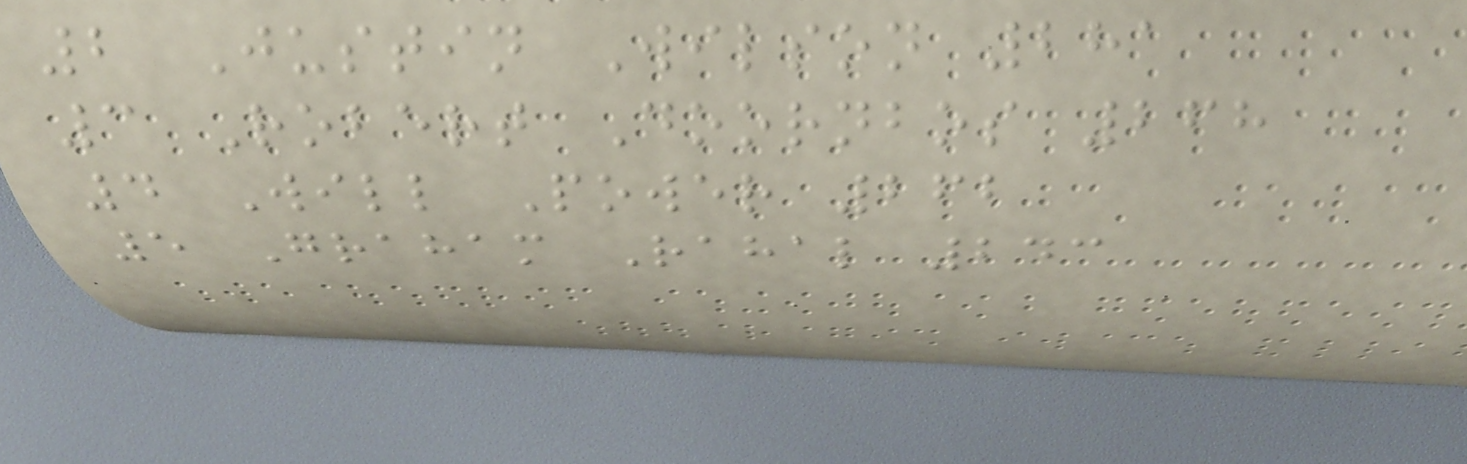2 Justin Wilson 281
3 Robert Doornbos 268
4 Will Power 262
5 Graham Rahal 243
